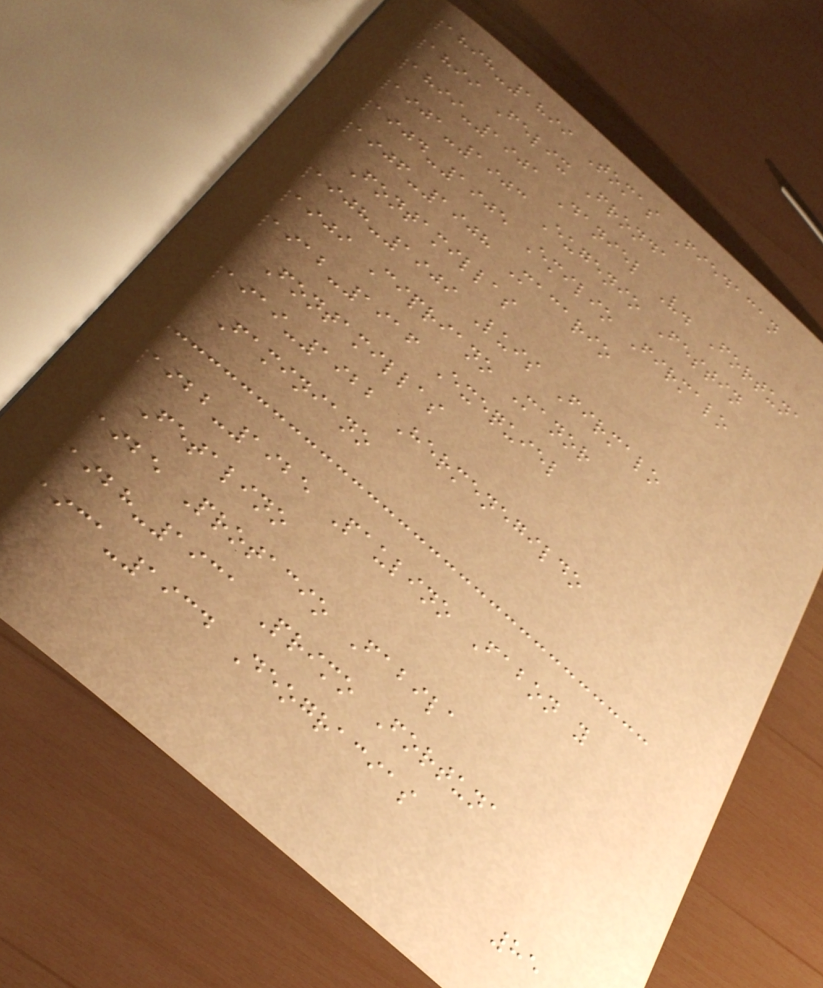1898-1899 Tomas Fiedacan
1899 Felix Fronda
1899-1901 Daniel V. Fortuna
1901-1903 Eugenio Festin
1904-1905 Emilio Firmalo
1906-1908 Macario
Fontamillas
1908-1909 Luis Firmalo
1909 Cipriano Manor
1912-1916 Exequiel
Fontamillas
1919-1922 Hermenegildo
Faminiano
1922-1925 Paulino Fabon y
Fetalino
1925 Protacio Fabila
1928-1931 Primo Fortuna
1931-1934 Deogracias
85
